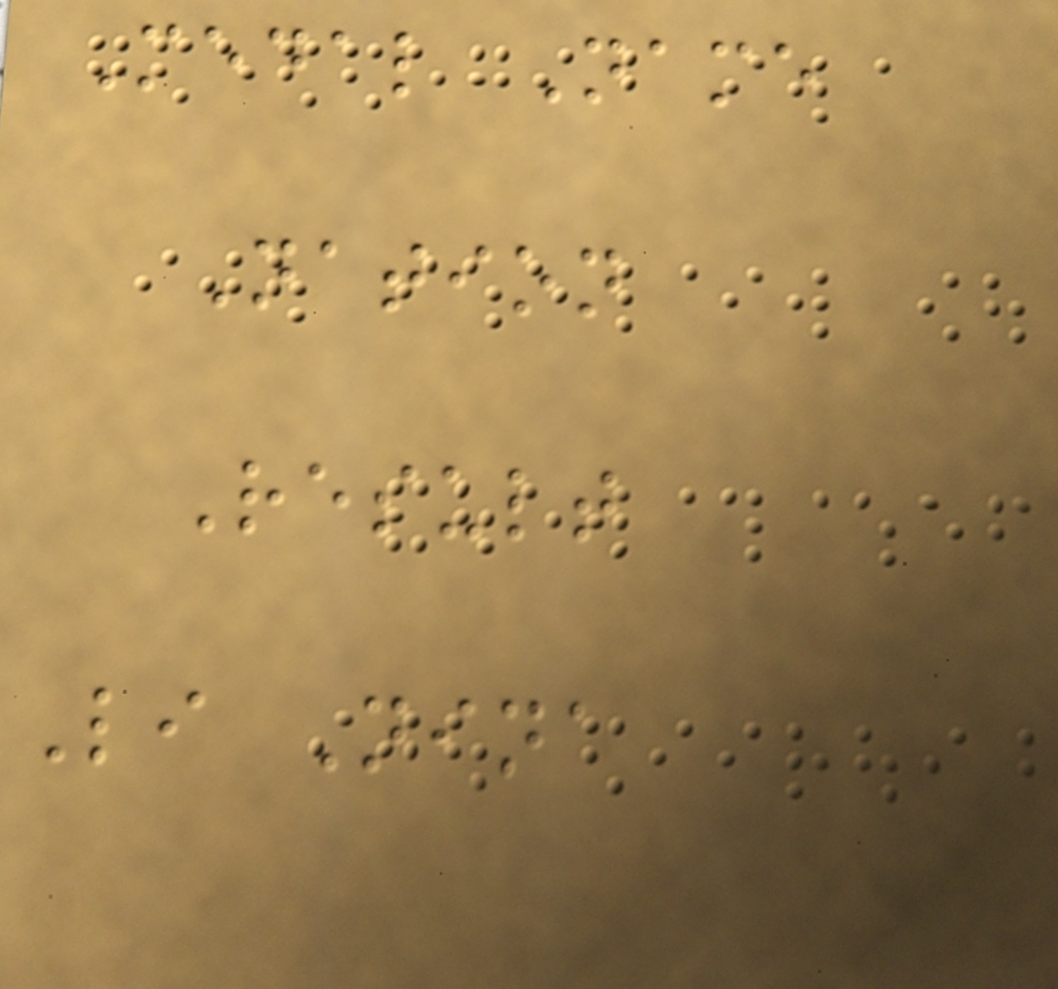Medal Name
Nation
Result
Li Nina
